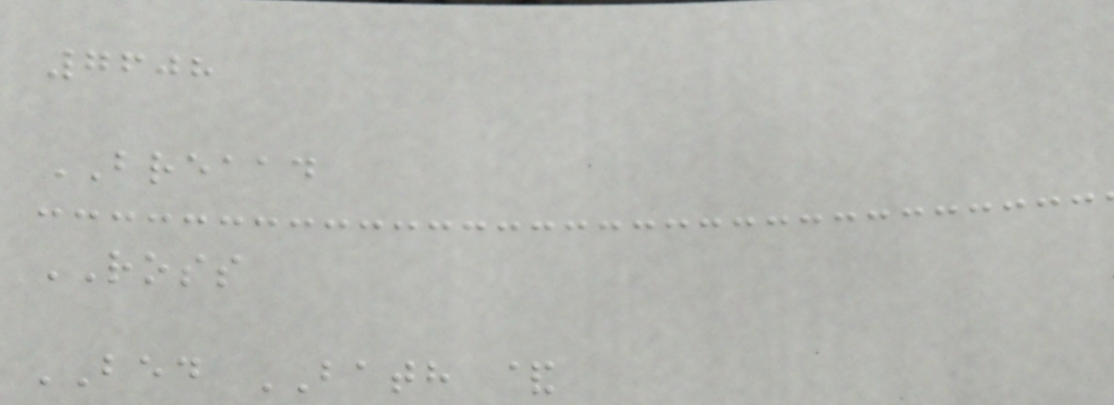7608
BREAAD
ROSS
BED BATH &
